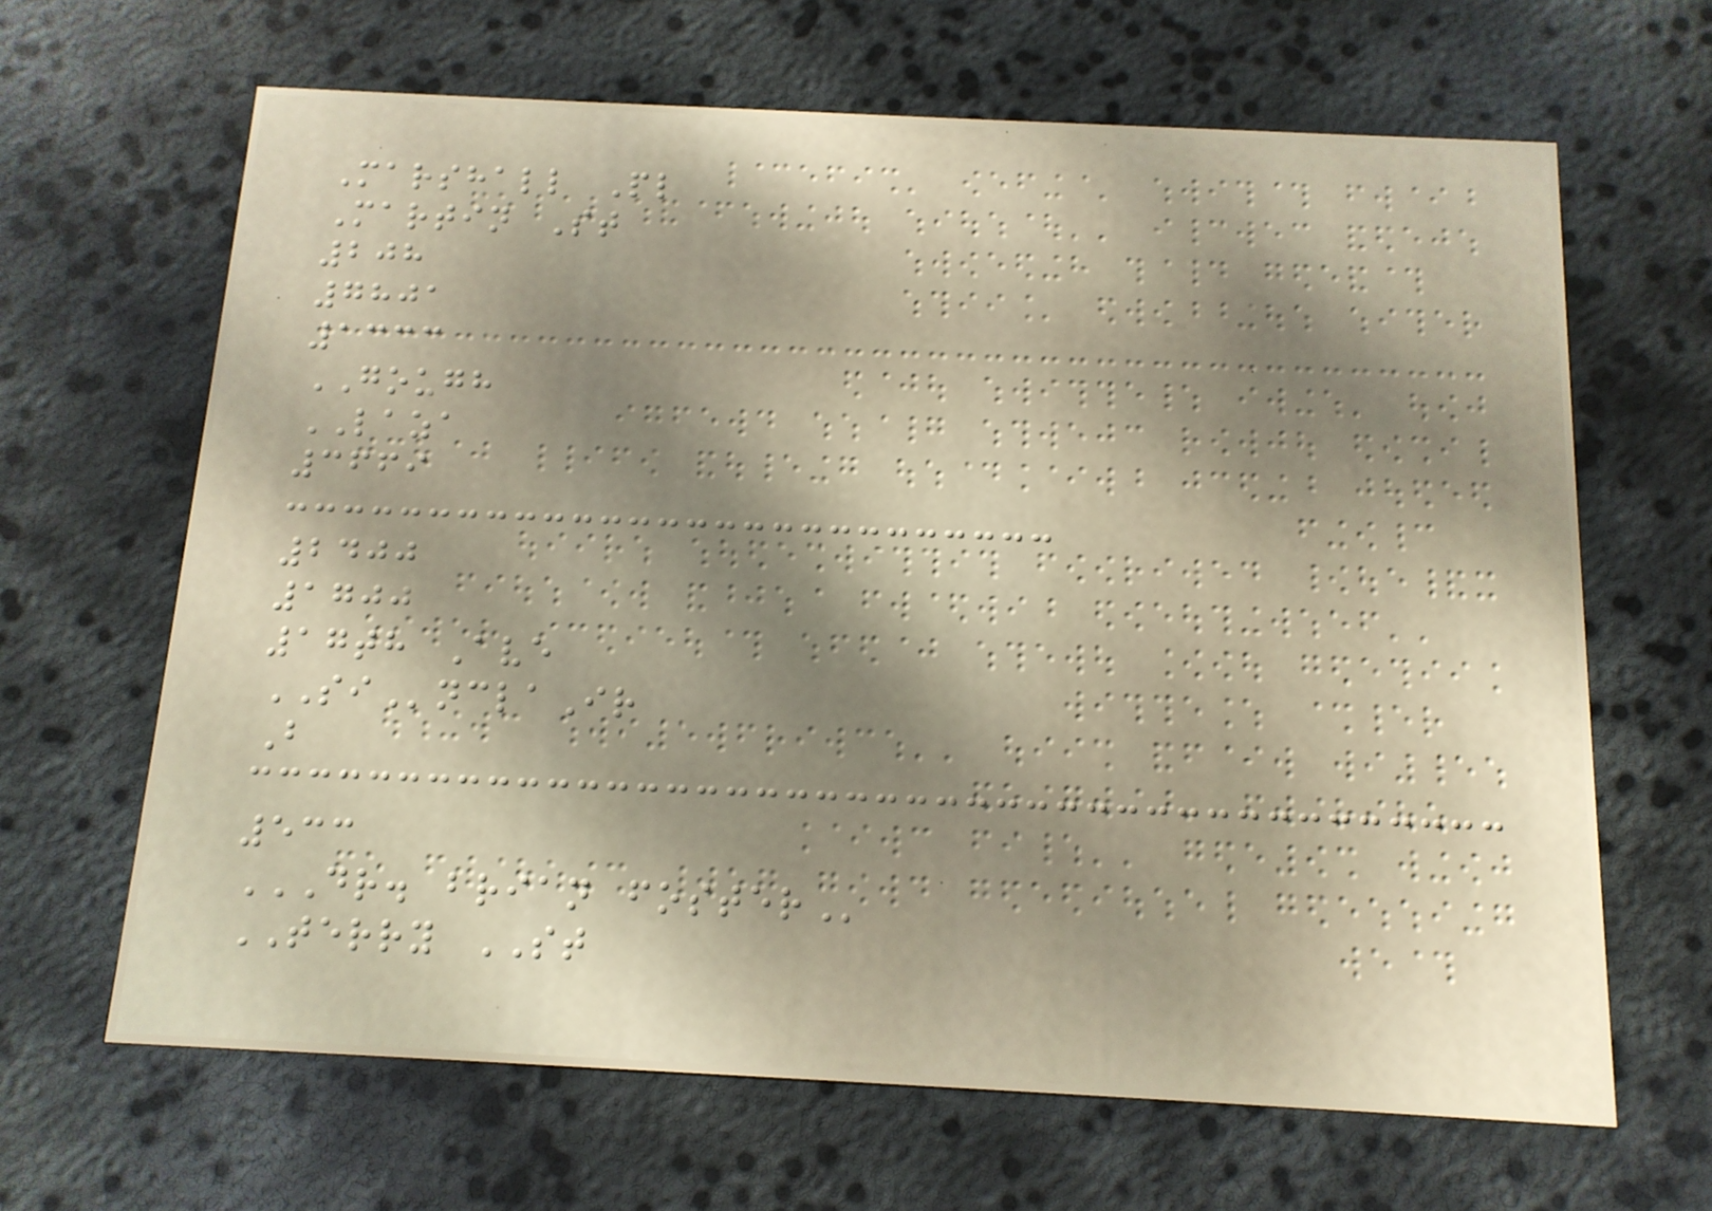Marshall Pl
Martin St
208
7801
1333
GOUGH
LAZA
3669
2400
1700
17th Ave
SInclaIr
B
533
DR. BRIAN FOSTER
TERRY ST
